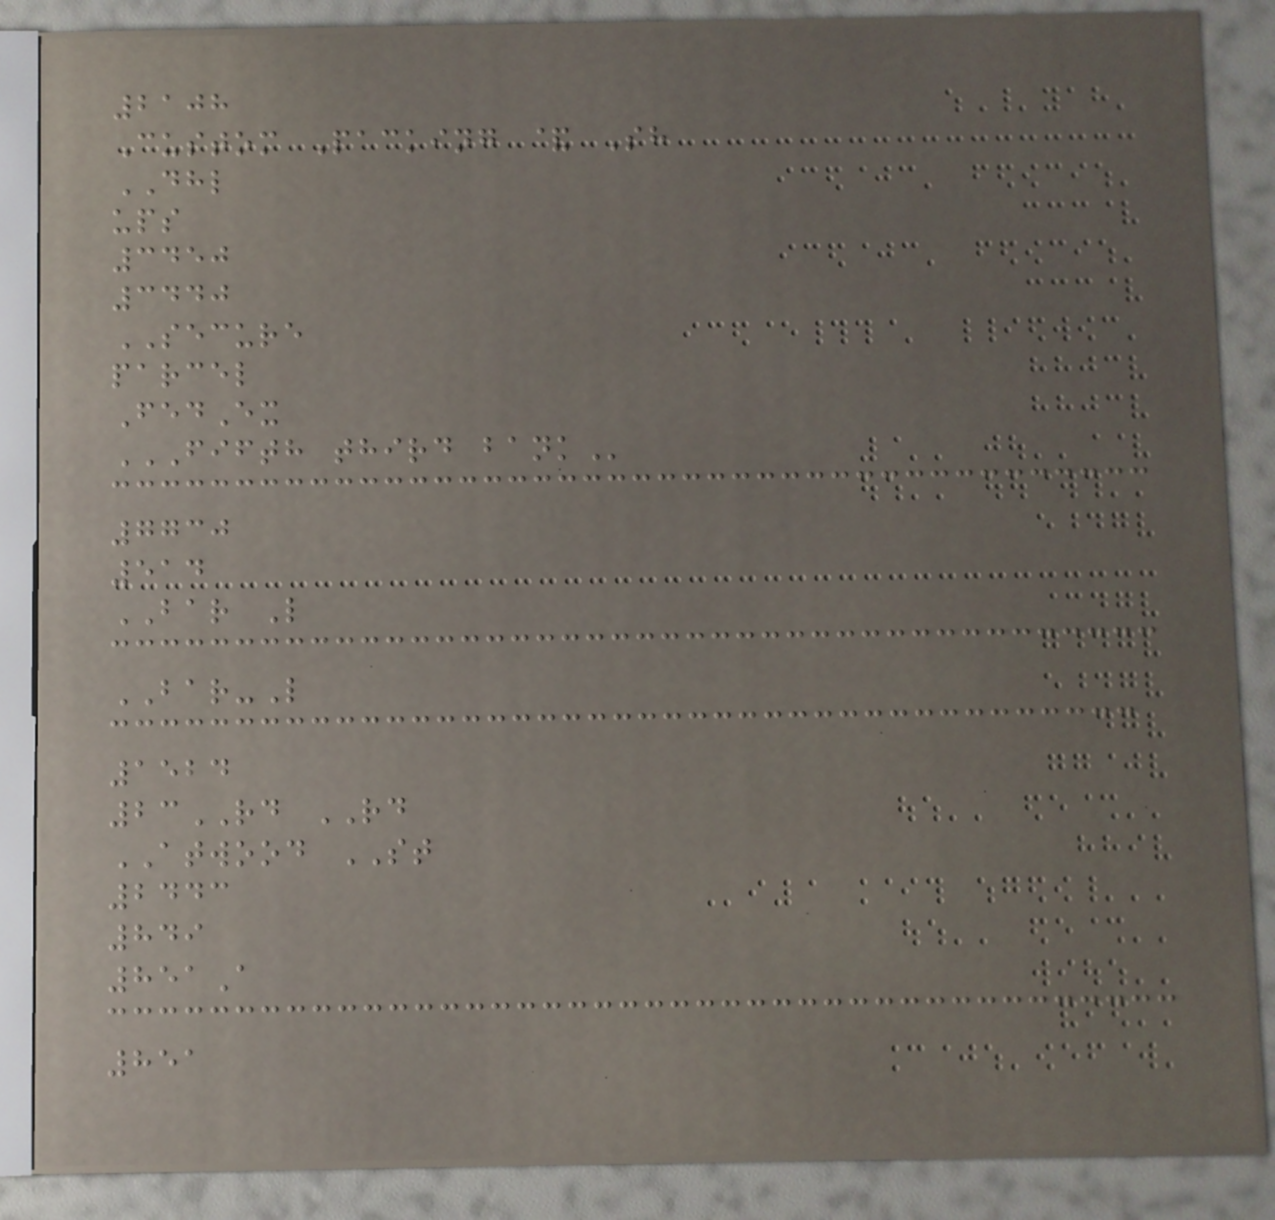2108
Custom Packing & Sh
DHL
ups
3450
3440
SECURE
parcel
FedEx
FIFTH THIRD BANK
7730
514
BAR L
BAR-L
1524
23RD RD
ATWOOD ST
2443
849
851A
851
